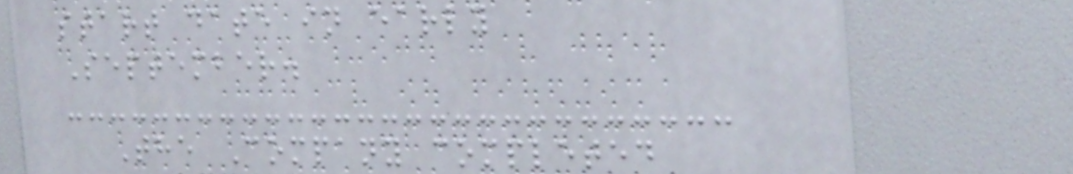start date in early
September.
The Company completed
